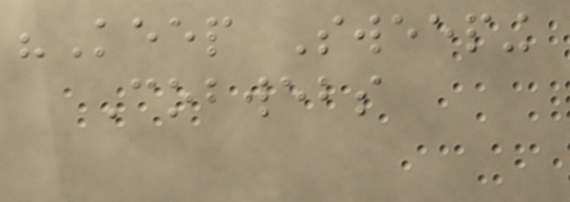"Keep Sweeping
Cobwebs
